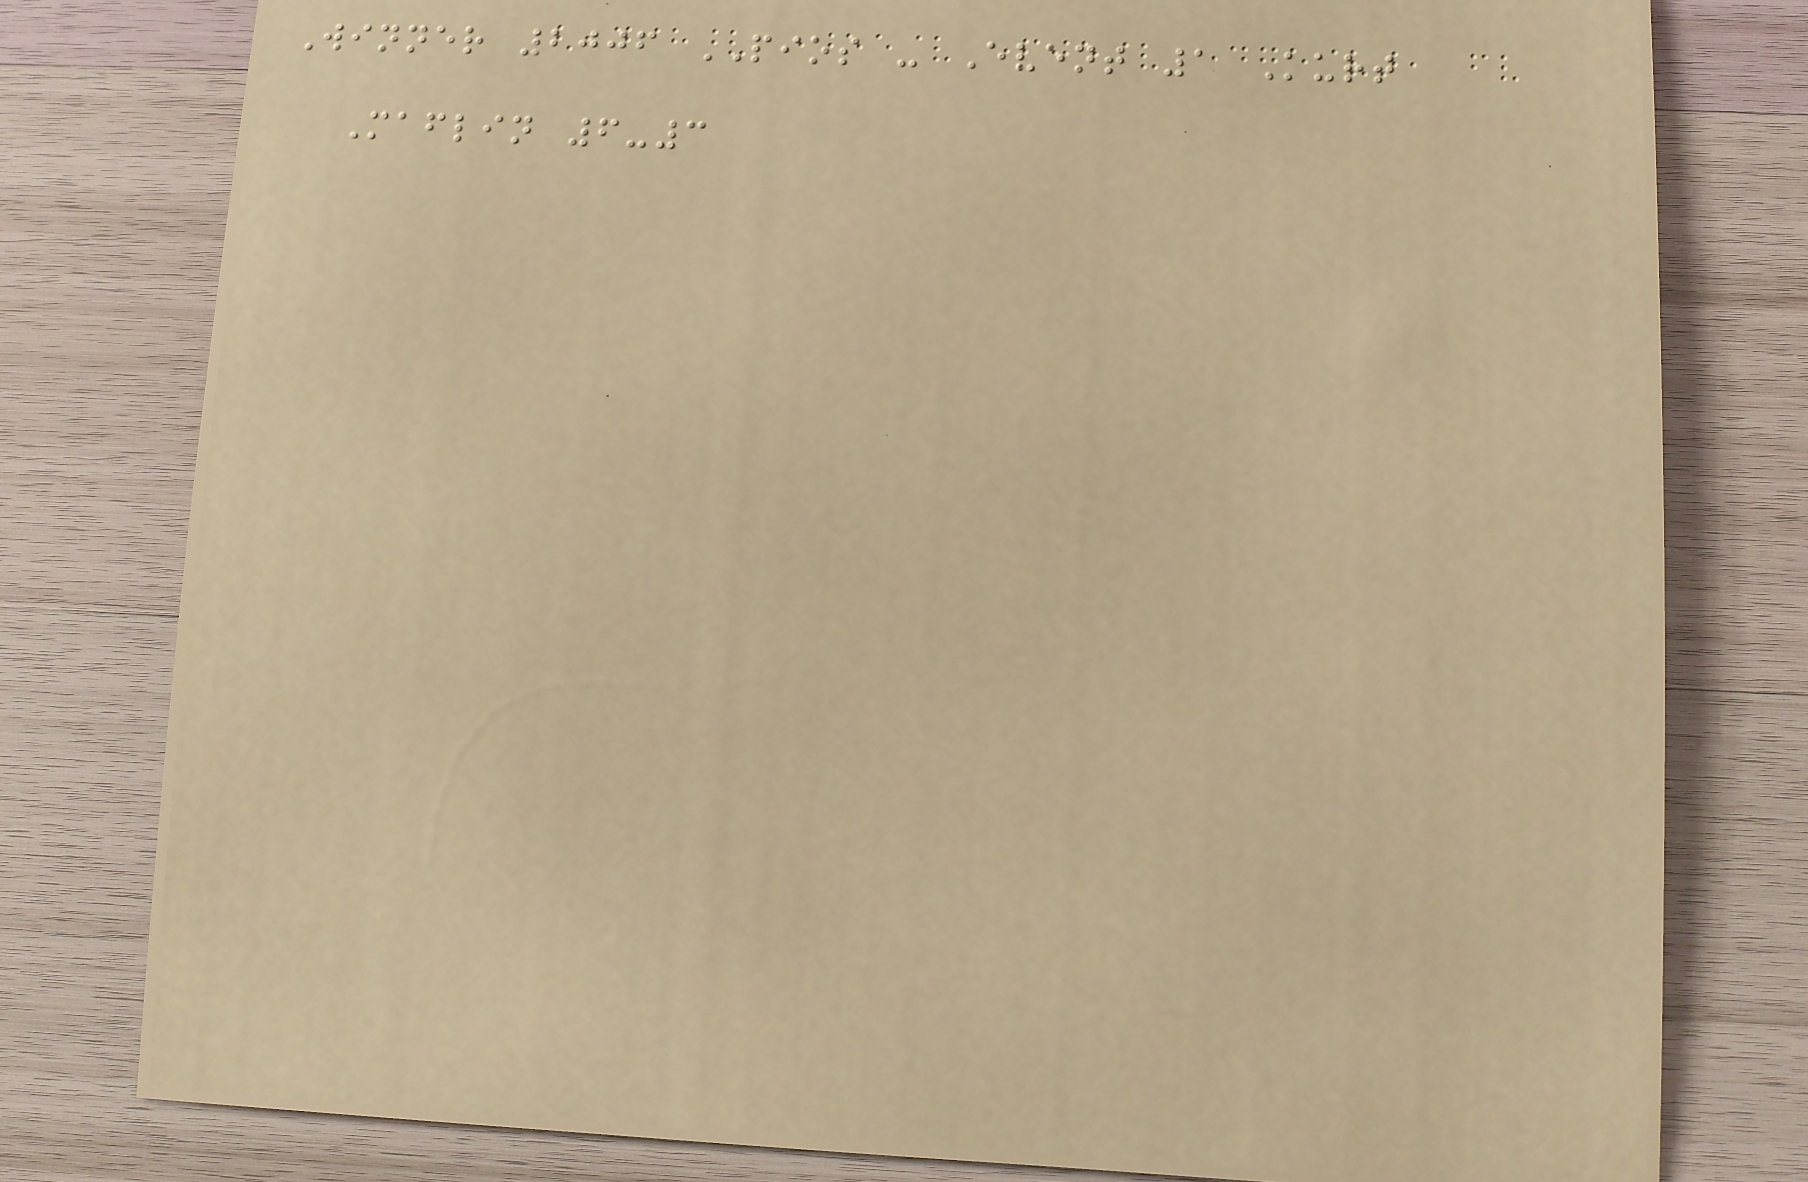Winner 2006 PIOS - Event 1 Kurt
Maflin 6-3
